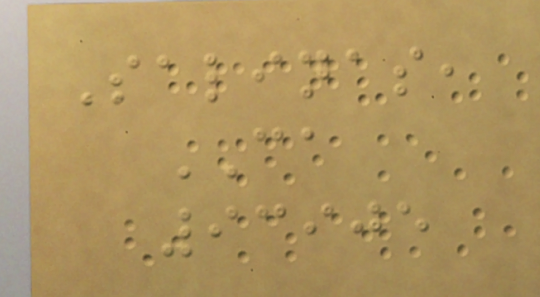Salinas,
CA
93905
